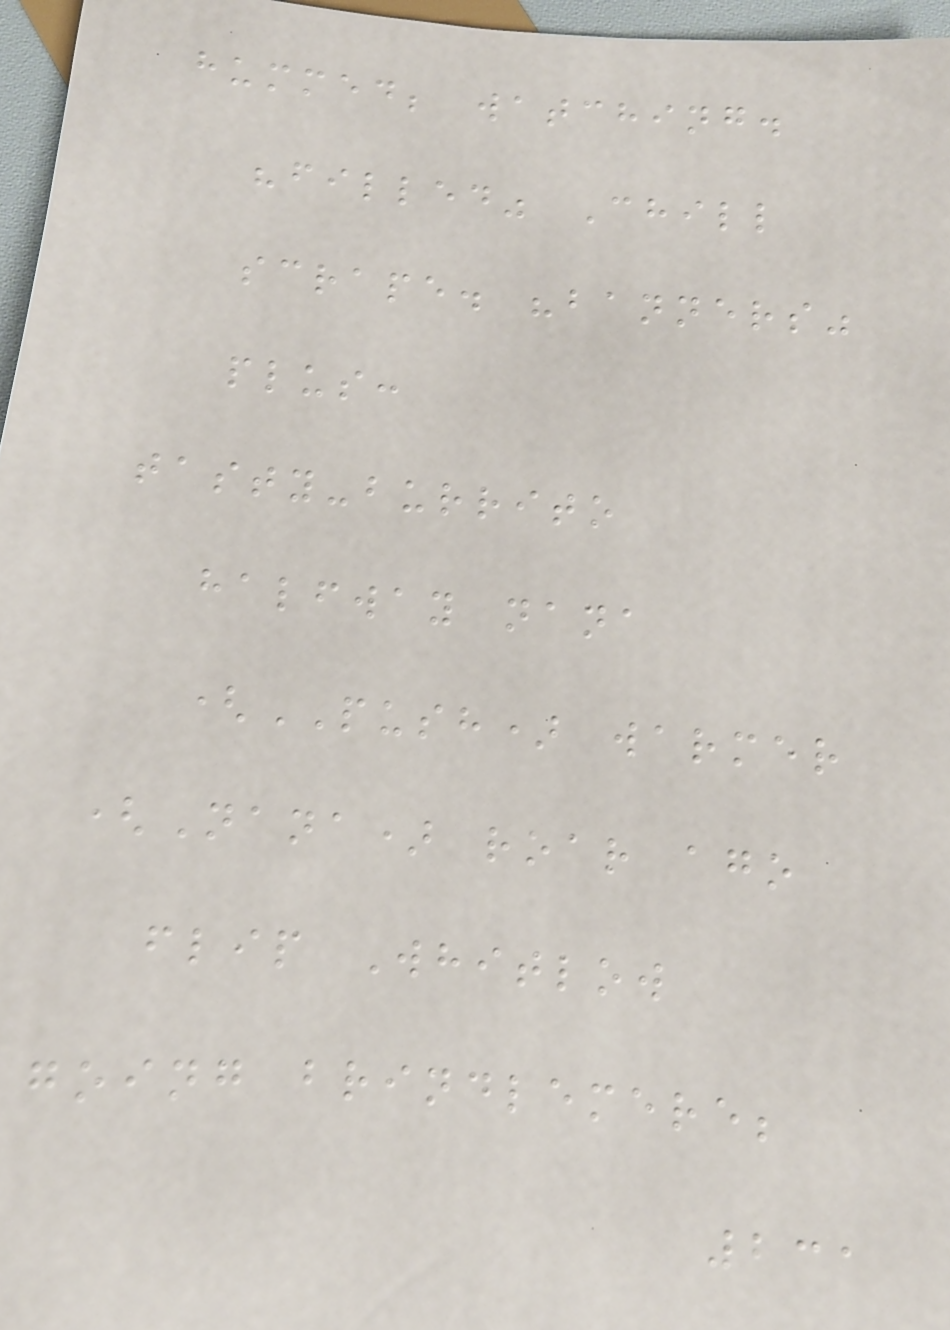hummed; watching.
"filled" Chill
scrape. "banners"
plus:
tasty-burrito
halfway nana
(PUSH) warmer
(Nana) roar ago
flip Whitlow
going brindlemere;
231
